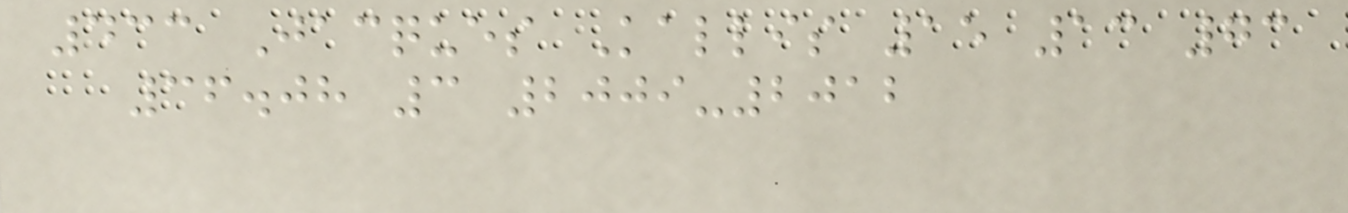433 Jacques Kallis 15 13 73
36.08 3 2009-2012
